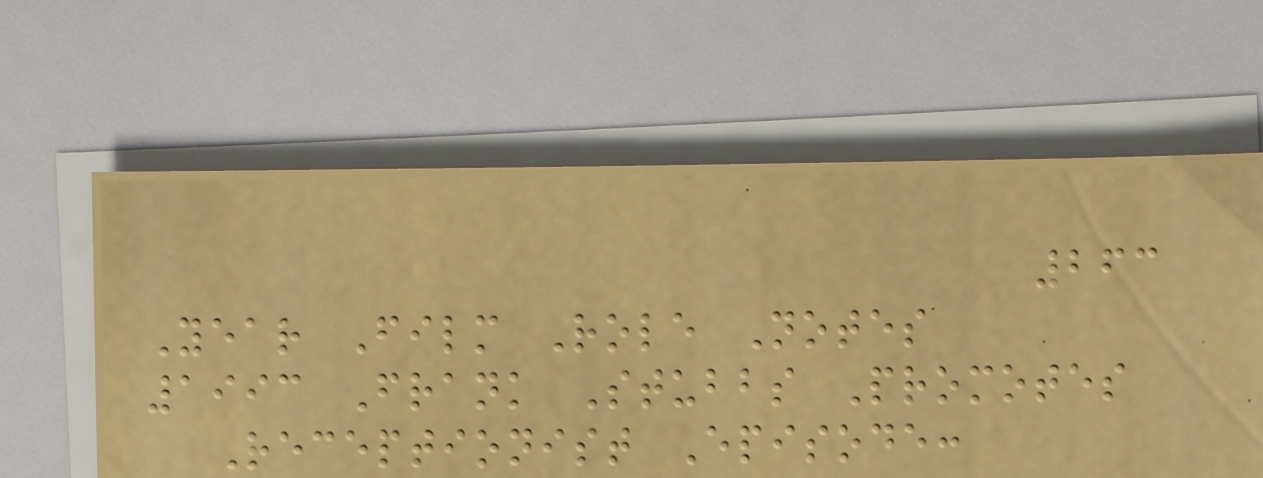263
Year Film Role Notes
1993 Frank Stubbs Promotes
Receptionist Episode:
